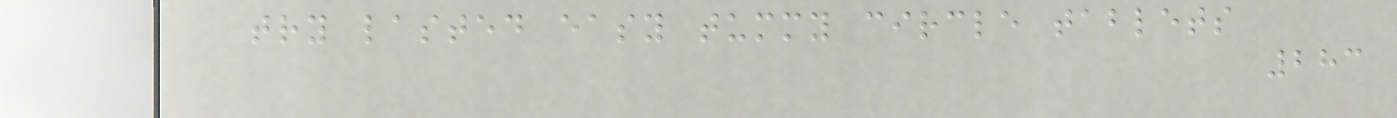try lasted easy tummy circle tablets
283
